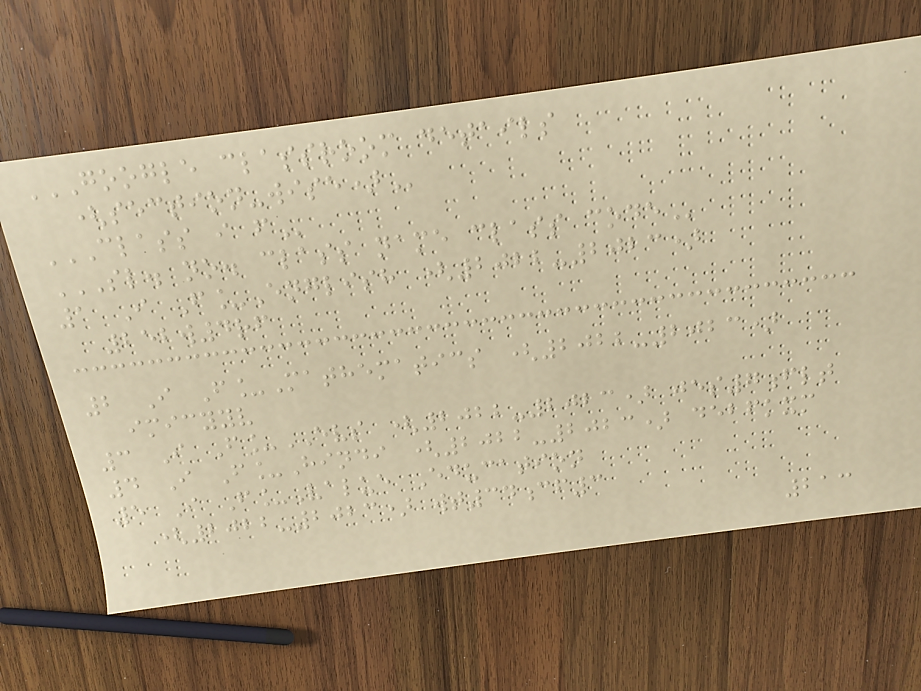GOOGLE CLASSROOM DETAILS
(SECTION-WISE)
CLASS I F
SL. NO. CLASS NAME CLASS CODE
1 I F_English (2022-2023)
252w4rf
2 I F_Mathematics (2022-2023)
imicyyv
3 I F_EVS (2022-2023) jes7flt
4 I F_Hindi (2022-2023) debfkxm
5 I F_Value Education
(2022-2023) wt34cf3
213
